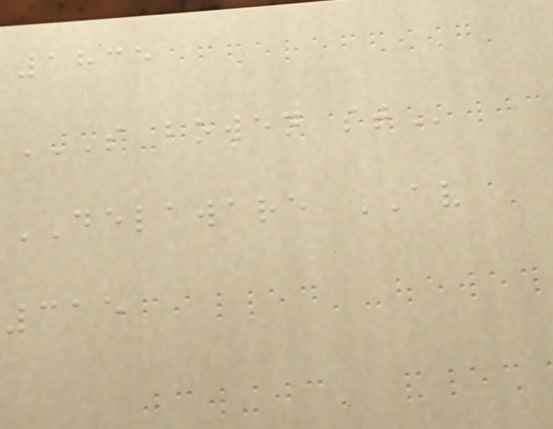1835
S BOWEN ST
DELAWARE AV
315
